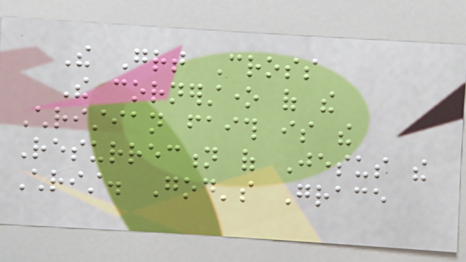The Great Cross
The cornerstone of the
Christian faith is the
Resurrection of Jesus the
Christ. God's Grace
